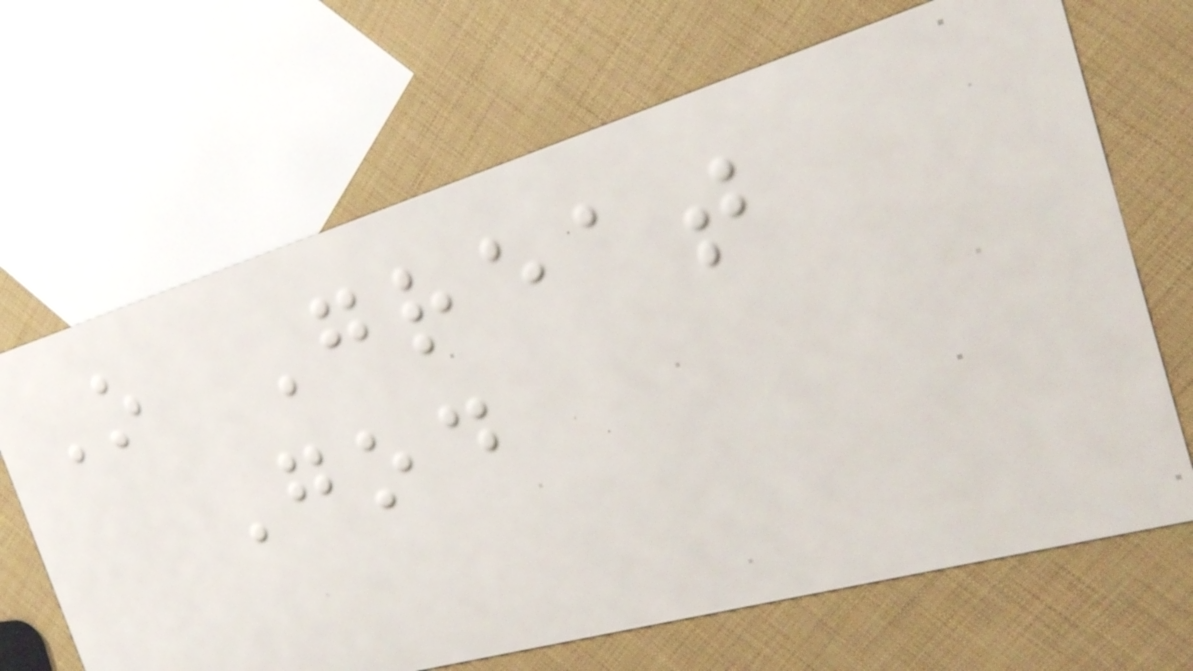O Great
God
